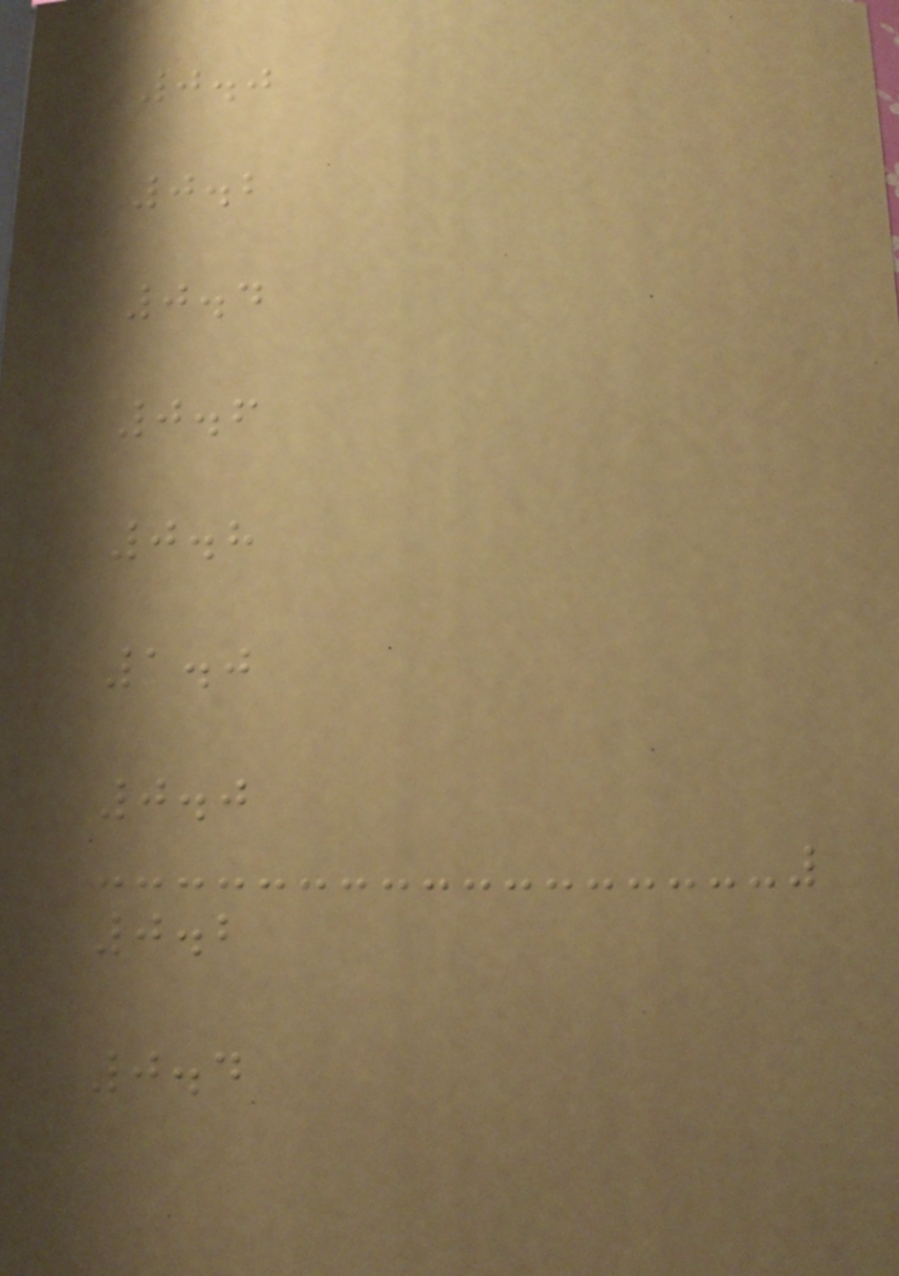0.0
0.2
0.4
0.6
0.8
1.0
0.0
0.2
0.4
